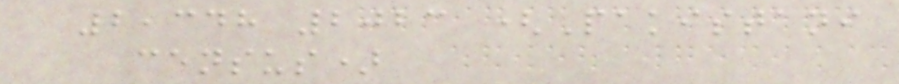2,348 2023 (Pakistani
census)
